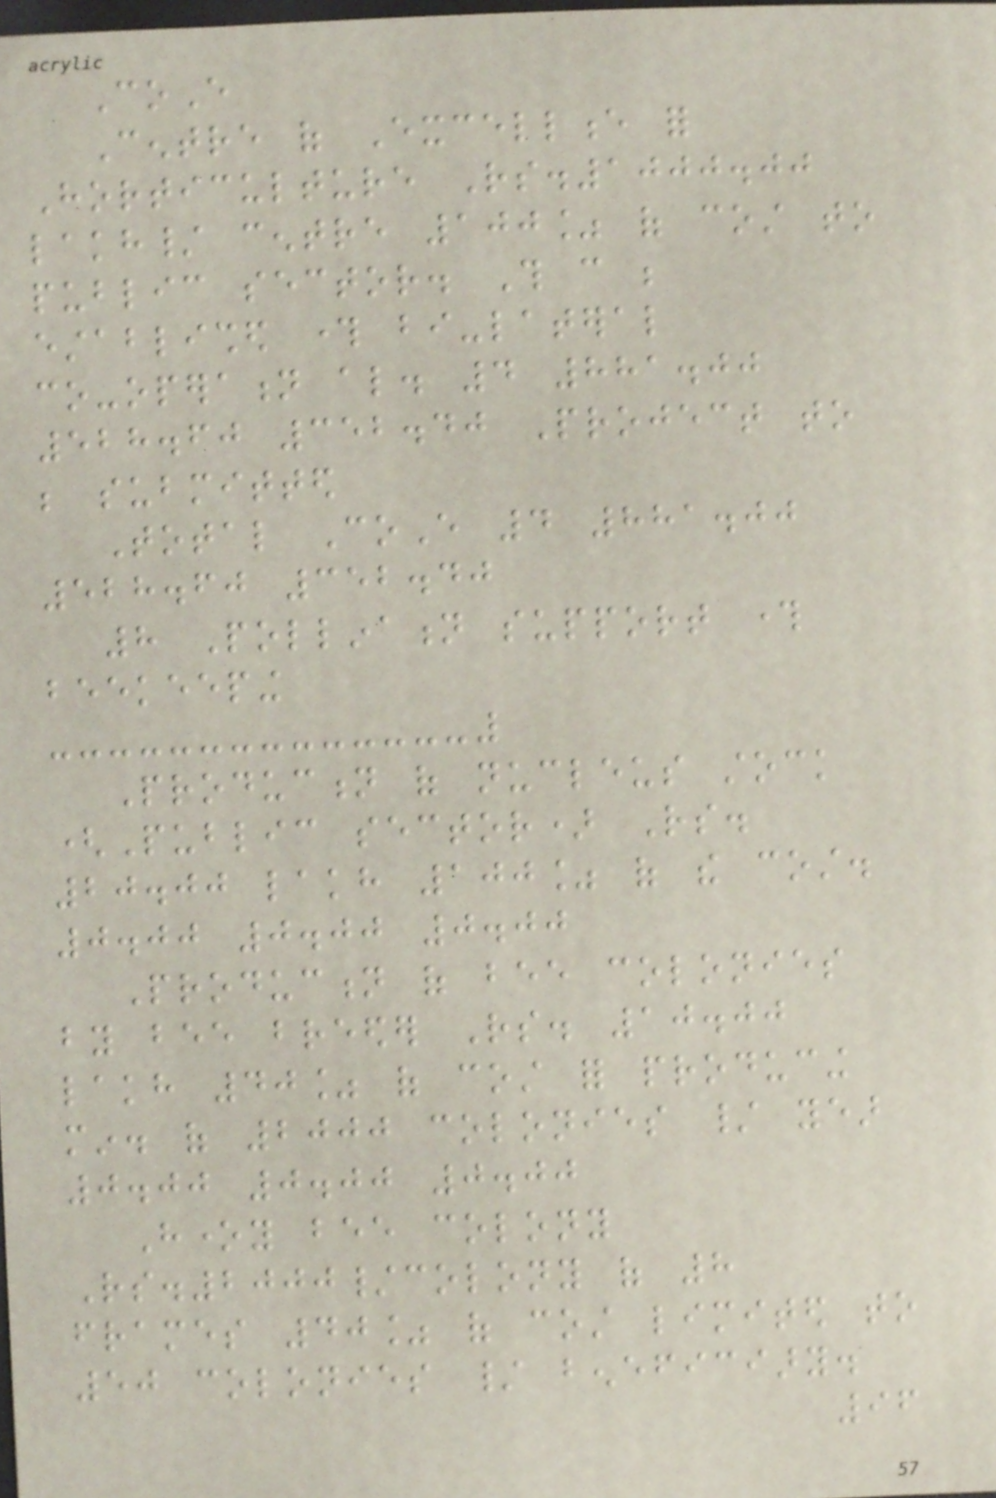CoE
Centre of Excellence for
Horticulture Rs.1000.00
lakh/ centre 100% of cost to
public sector. This can be
established through bi-lateral
co-operation also. 4 881.00
528.60 352.40 Project to
be submitted
Total CoE 4 881.00
528.60 352.40
8 Pollination support through
beekeeping
Production of nucleus stock
(Public sector) Rs.
20.00 lakh 100% of the cost.
0.00 0.00 0.00
Production of bee colonies
by bee breeder Rs. 10.00
lakh 40% of cost for producing
min. of 2000 colonies / year
0.00 0.00 0.00
Honey bee colony
Rs.2000/colony of 8
frames 40% of cost limited to
50 colonies / beneficiary.
96
